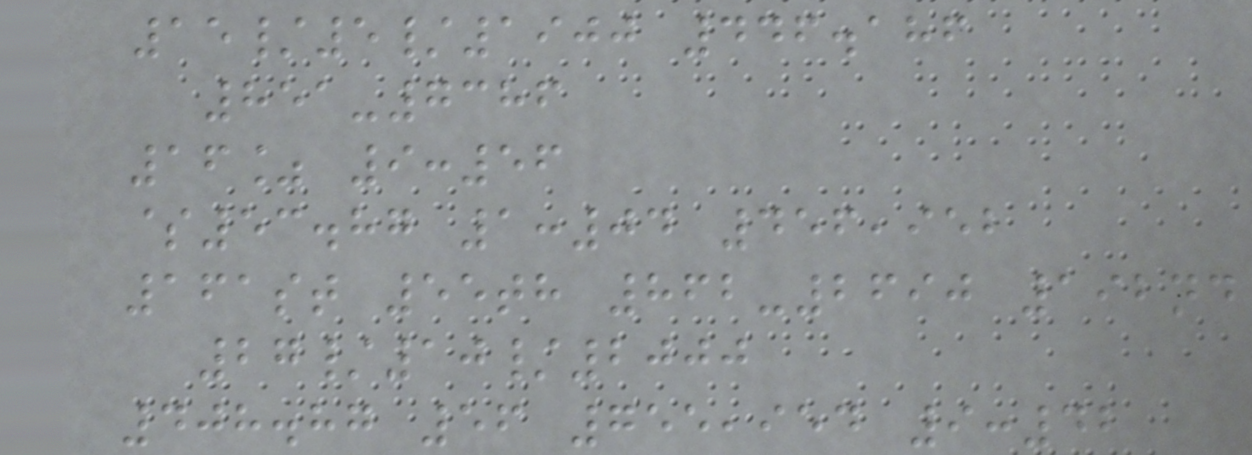15/5/1900 446.186
851-7386
16% 9:56
$53.87 1:04 456,952
161st 55th 862-2690 192nd
27/10/2000
408.87 56 755,954 9:42
